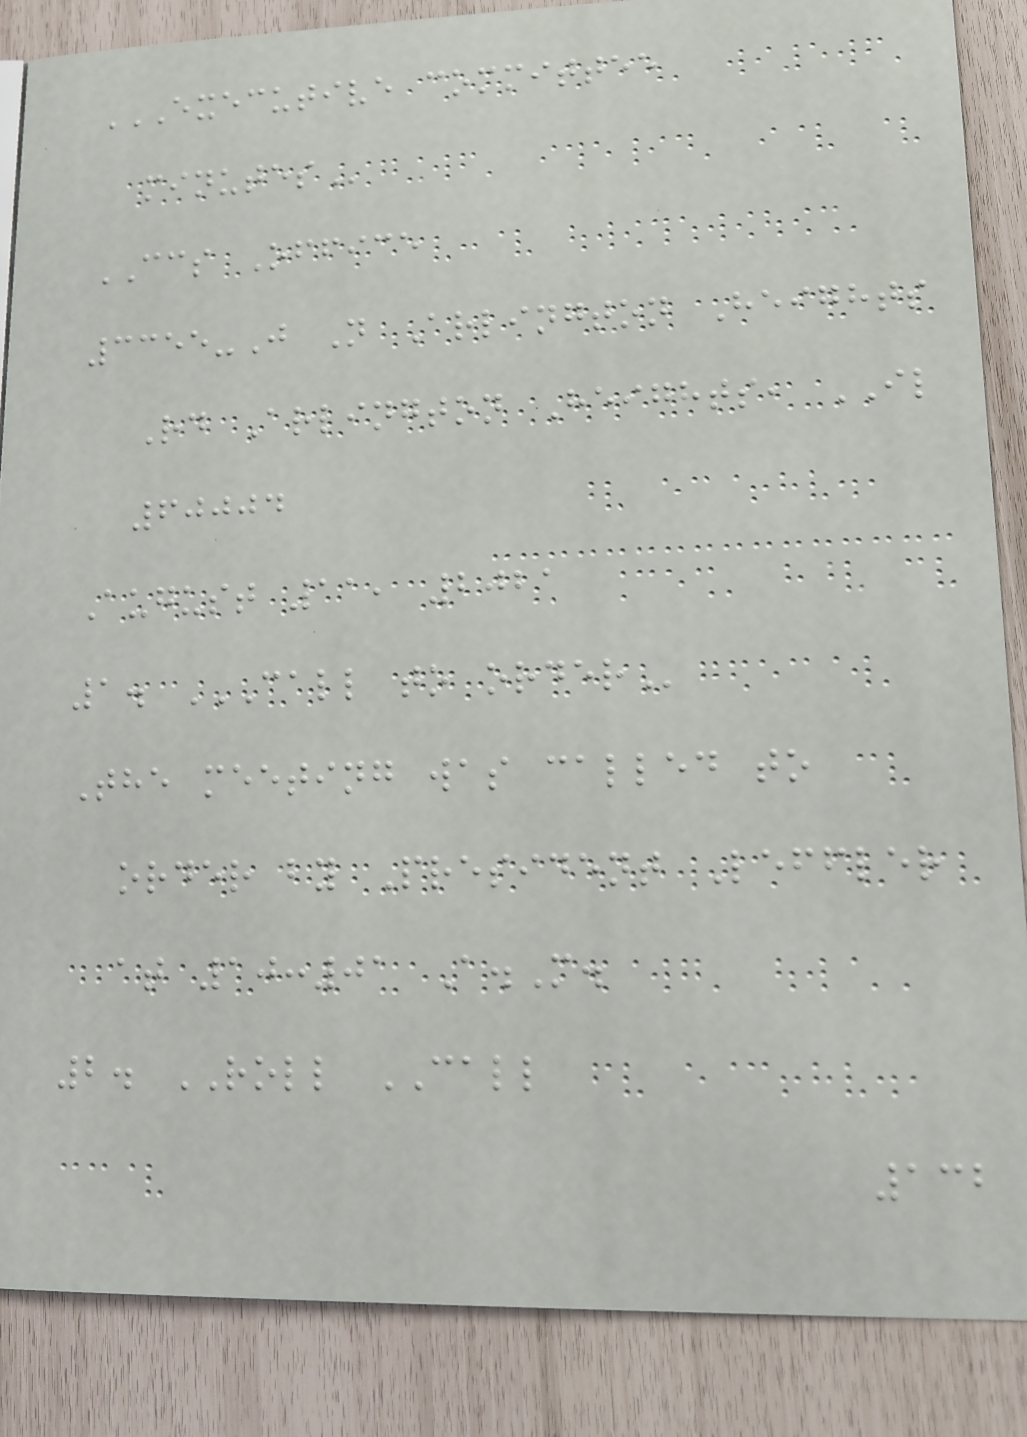EXECUTIVE COMMITTEE
MINUTES
CCS Office
3355-J N Arlington Heights
Rd Arlington Heights, IL
60004
August 11, 2021
1. CALL TO ORDER
The meeting was called to
order by President Leffler
at 10:01 A.M.
2. ROLL CALL
132
